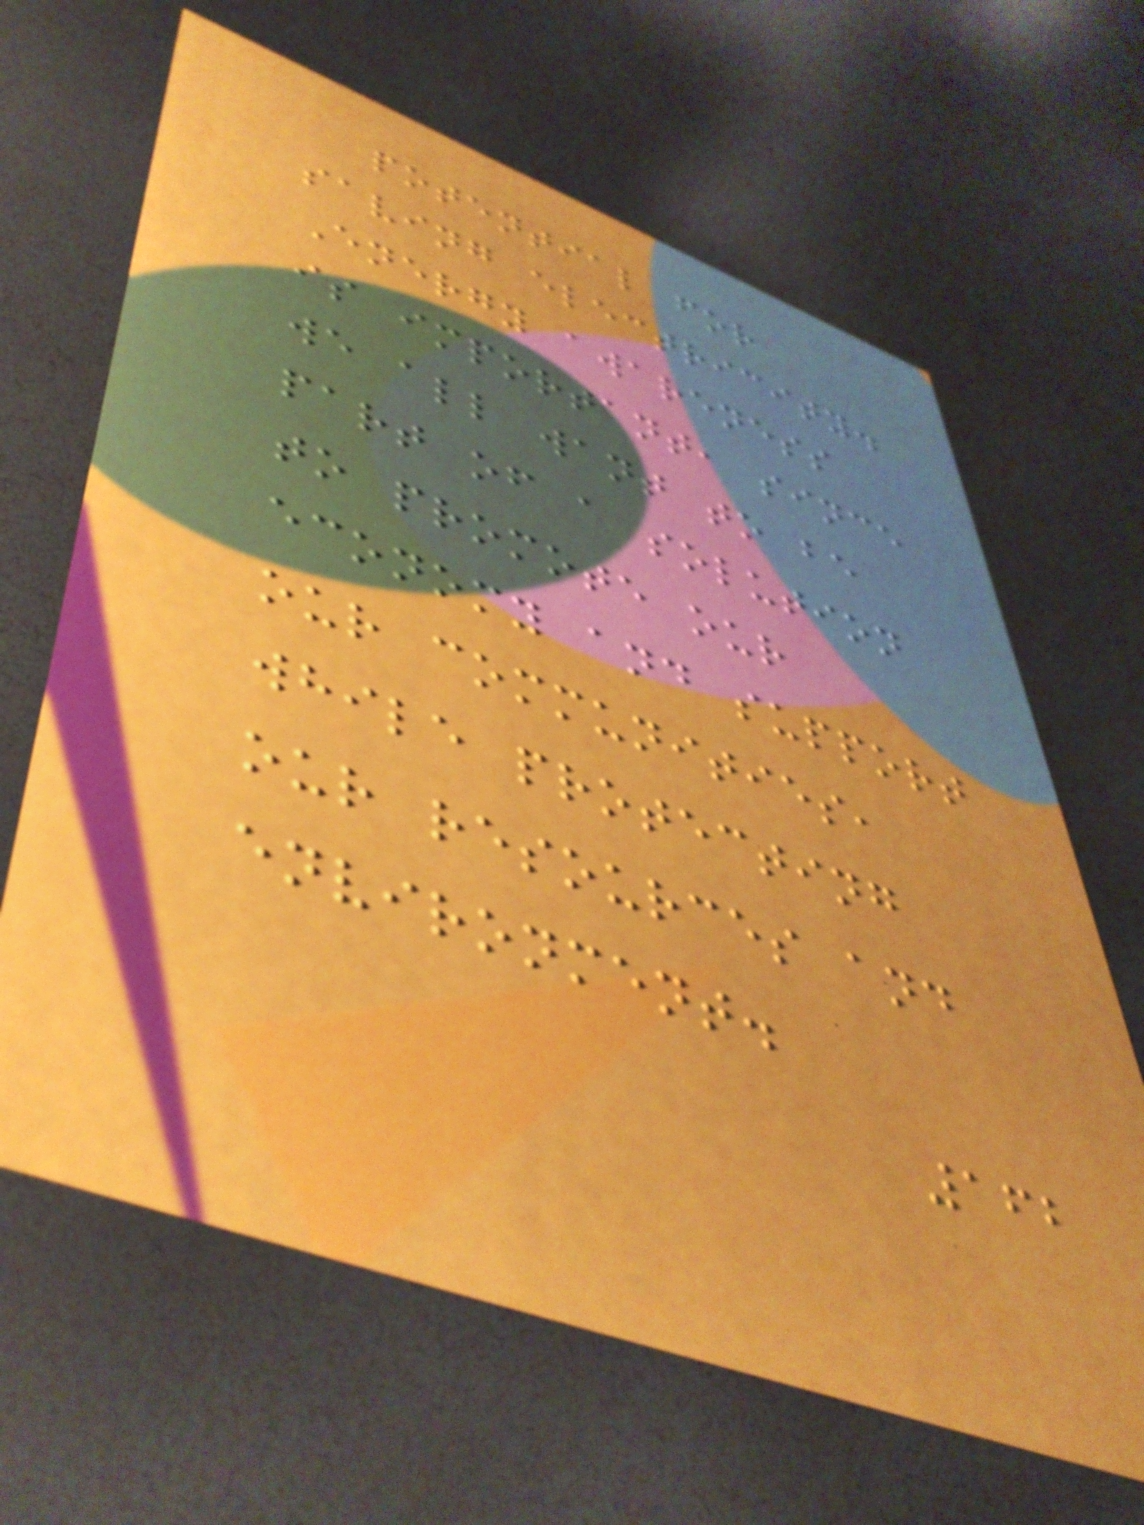potential for
saving electricity.
Energy awareness
is important, since
we all want to be
part of a solution
to promote our
economy and support
our communities,
while protecting
our resources and
environment.
162
